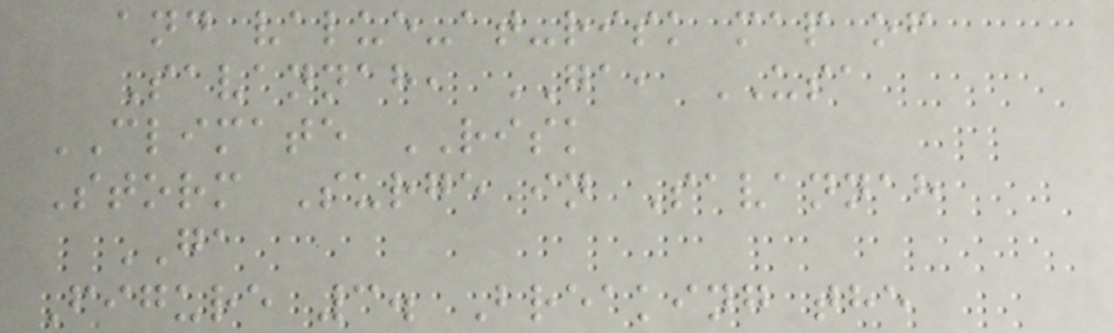and value-at-risk map of
Savannah, GA, USA
CLIMATE RISK
Storm Surge in Savannah
GA
Figure 3. Breaking the
